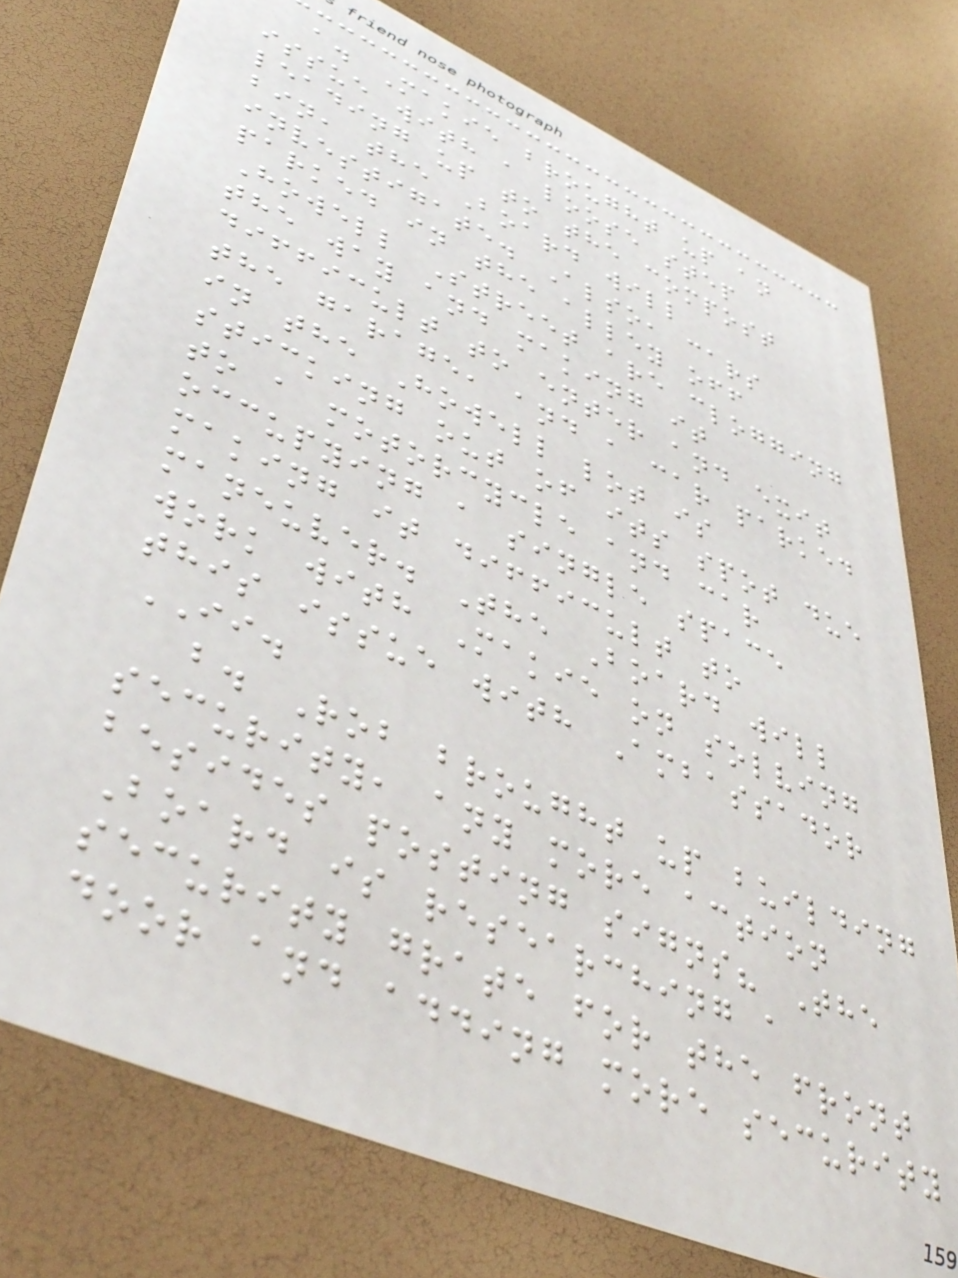a. Makie brought up an
issue with a loose step
leading up to the compost
bin, the Board will
investigate. Also, cars
parked in the alley off
Howell Street are clogging
the way and making it
difficult to enter and exit
the garage, and a car parked
in the Howell lot is
sticking out of its spot due
to a motorcycle and car
occupying a single space
making it difficult to
maneuver. The Board will
work with Makie on solving
this issue with Ambassador
II.
b. Rob brought up building
security, any more action
besides posting signs? The
Board is researching a
security grate for the front
door and adding more security
